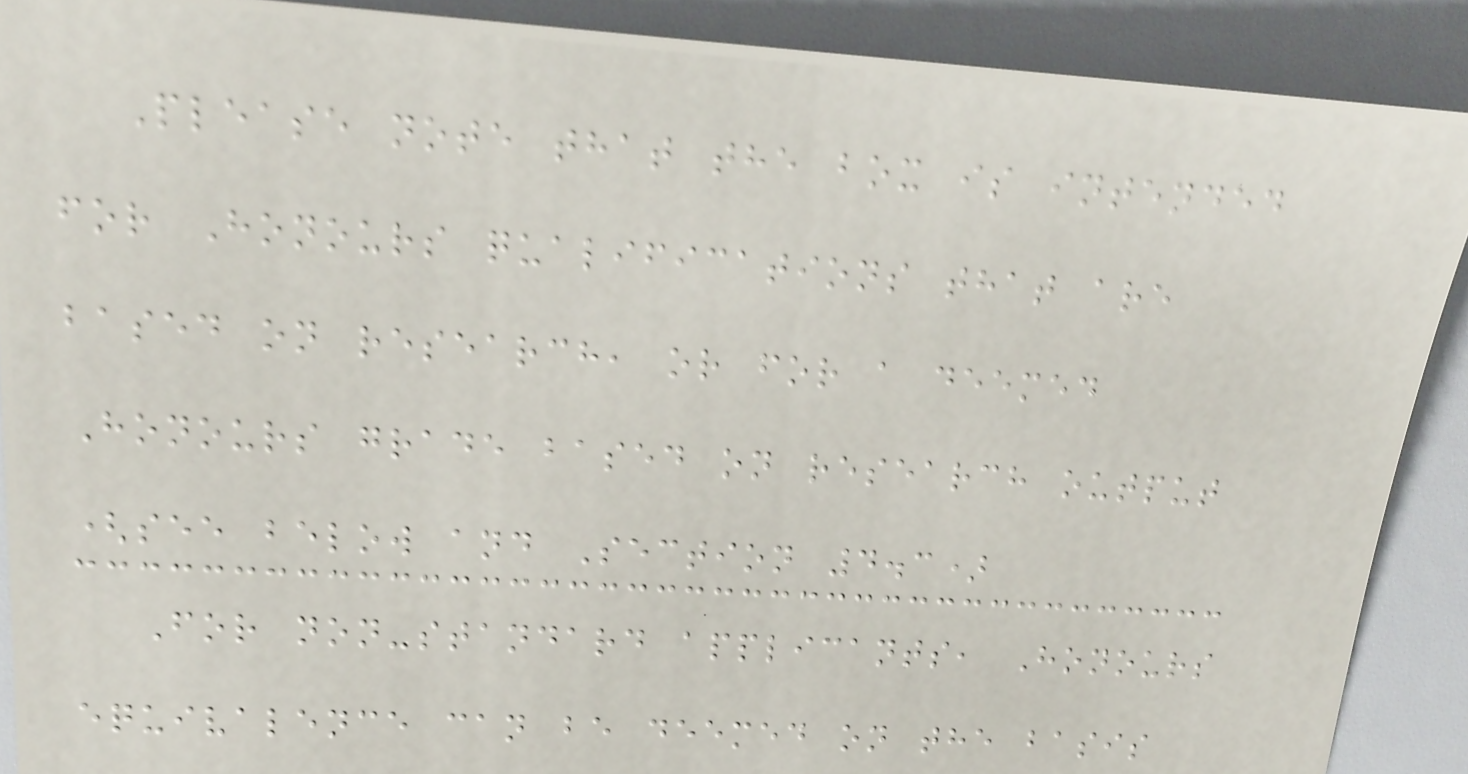Please note that the box is intended
for Honours qualifications that are
based on research, or for a deemed
Honours grade based on research output
(see below and Section 4.3)
For non-standard applicants, Honours
equivalence can be deemed on the basis
